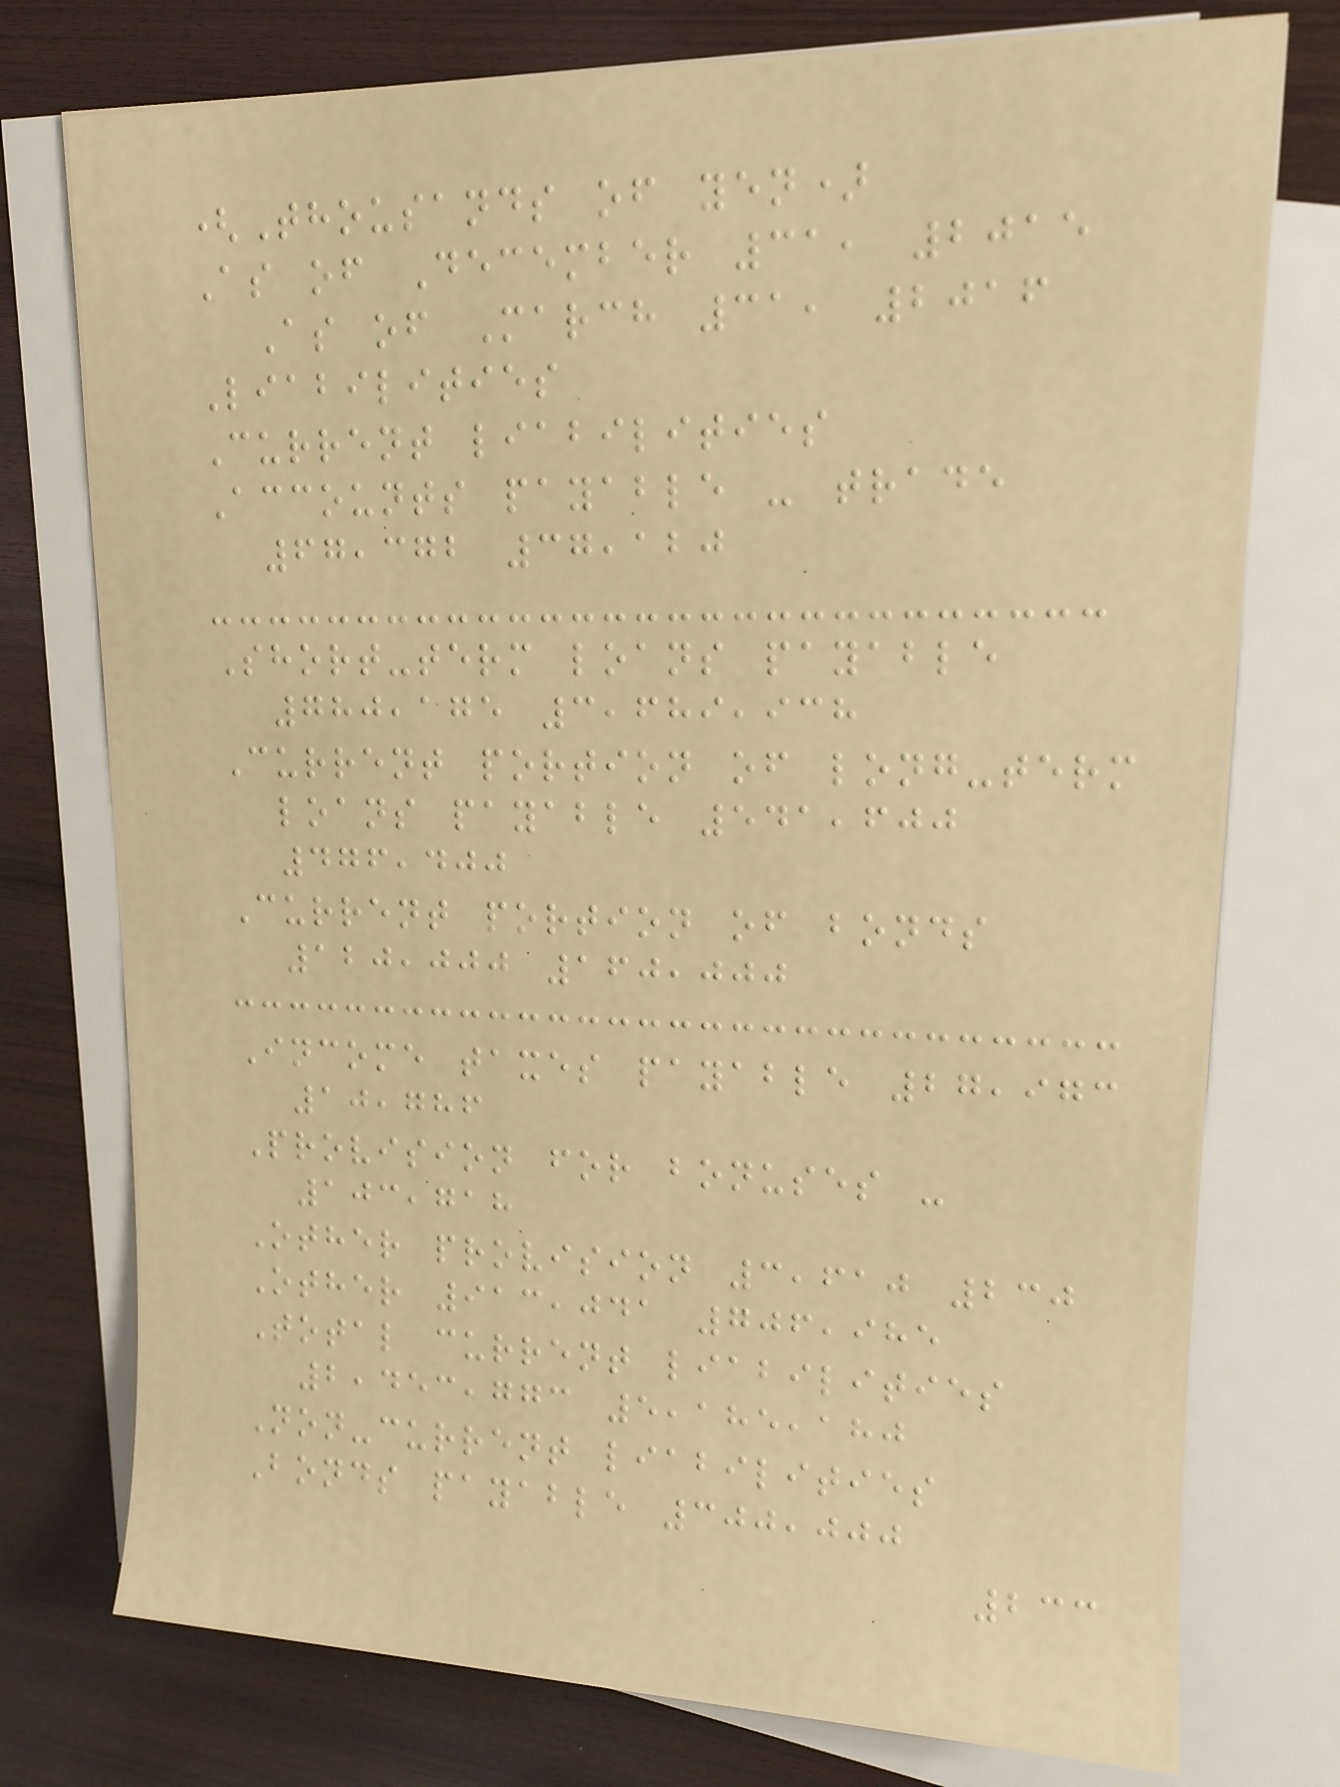(Thousands of yen)
As of December 31, 2015
As of March 31, 2016
Liabilities
Current liabilities
Accounts payable - trade
67,372 37,120
Short-term loans payable
780,175 3,689,938
Current portion of long-term
loans payable 541,600
476,400
Current portion of bonds
120,000 160,000
Income taxes payable 27,973
10,786
Provision for bonuses -
103,718
Other provision 3,610 230
Other 913,041 706,985
Total current liabilities
2,453,773 5,185,180
Non-current liabilities
Bonds payable 300,000
233
